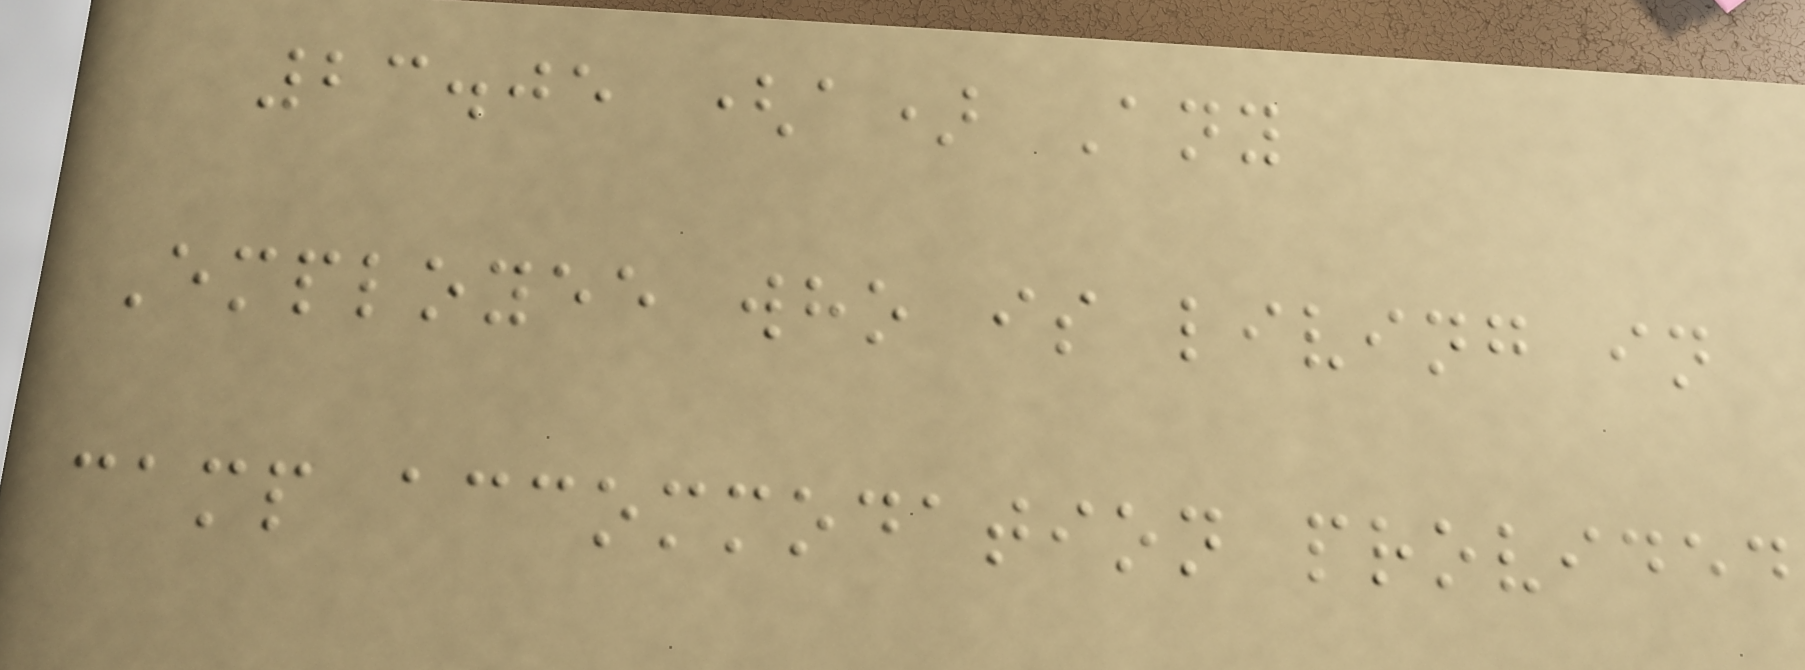23.05 (a) Any
Employee who is living in
camp accommodation provided
